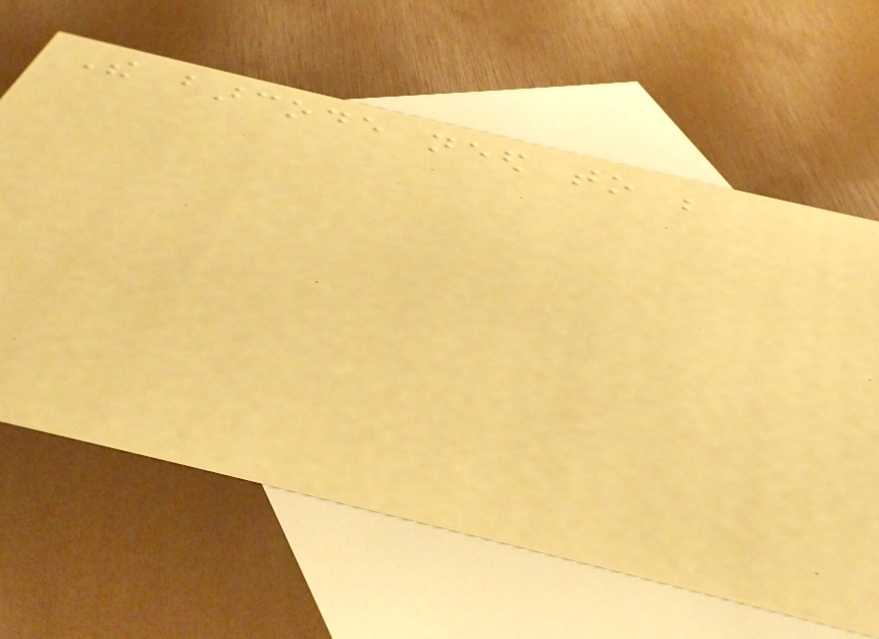The barcode need to be
